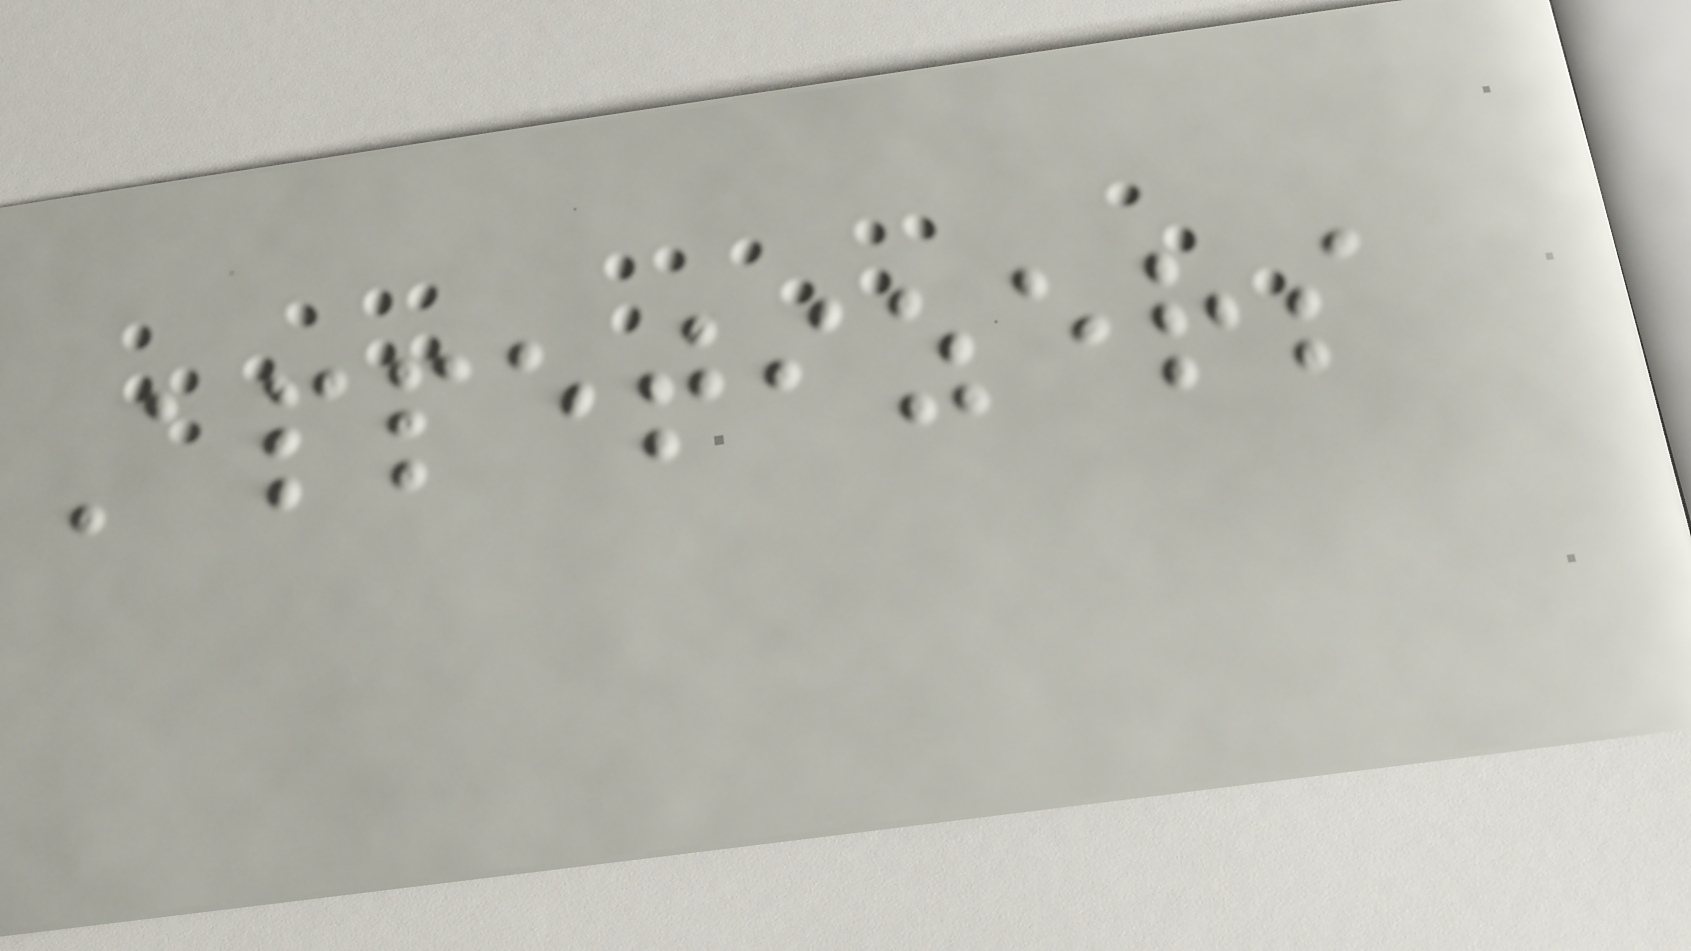Appetizers
